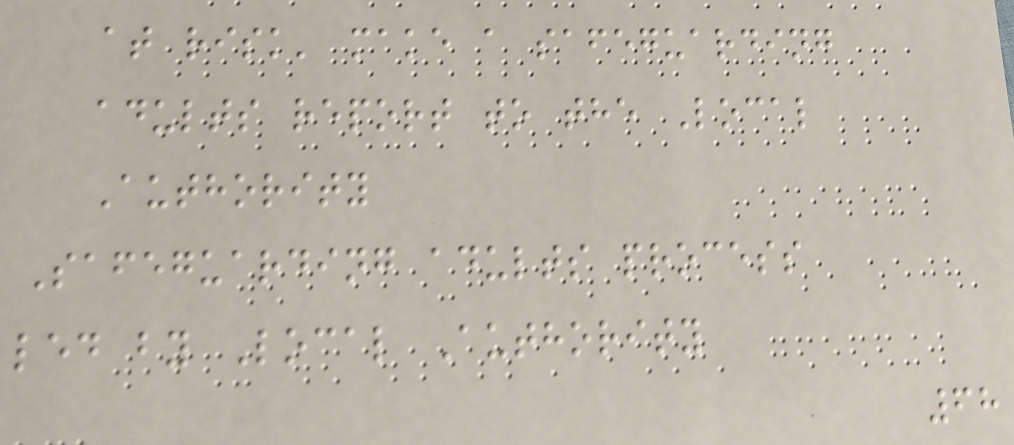at risk' make a safeguarding
adults report to the Local
Authority
Safeguarding adults process
led by Local Authority
68
